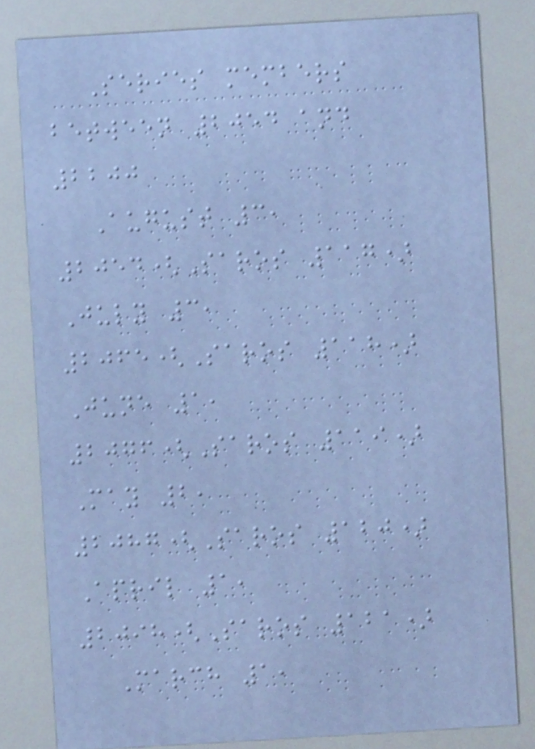Series members
between 2054 and
2200
August 3,
2054(Saros 117)
July 3,
2065(Saros 118)
June 1,
2076(Saros 119)
May 2,
2087(Saros 120)
April 1,
2098(Saros 121)
March 1,
